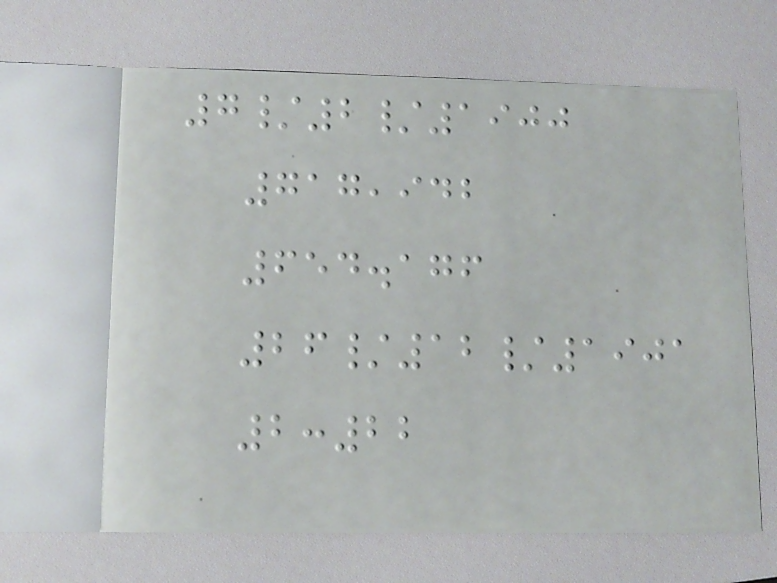7/2/1900
717,942
654.176
26/12/1901
2:22
